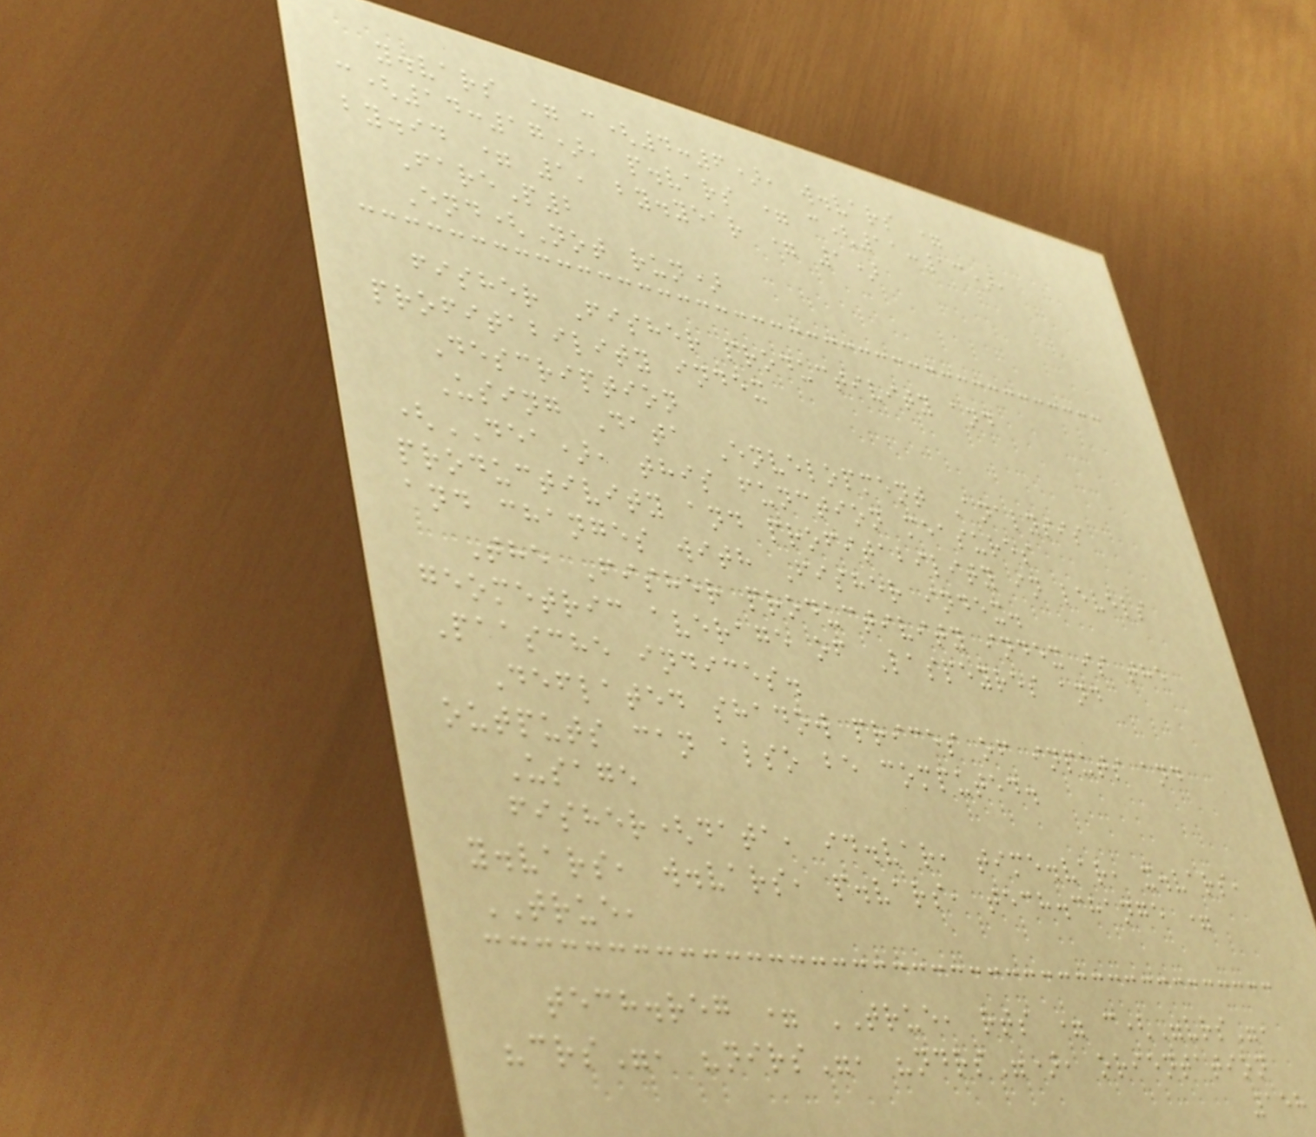y.vars = c(4:6), w.vars =
c(14:17), p.vars = c(11:13),
by.id = 1, by.year = 1)
FareP2
End(Not run)
fisher Fisher productivity and
profitability index
Description
Using Data Envelopment Analysis
(DEA), this function measures
productivity and profitability in levels
and changes with Fisher index.
The Fisher productivity index is the
geometric average of Laspeyres and
Paasche indices.
Deflated shadow prices of inputs and
outputs can also be computed.
Usage
fisher(data, id.var, time.var, x.vars,
y.vars, w.vars, p.vars, tech.change =
TRUE,
tech.reg = TRUE, rts = c("vrs",
"crs", "nirs", "ndrs"), orientation
158
